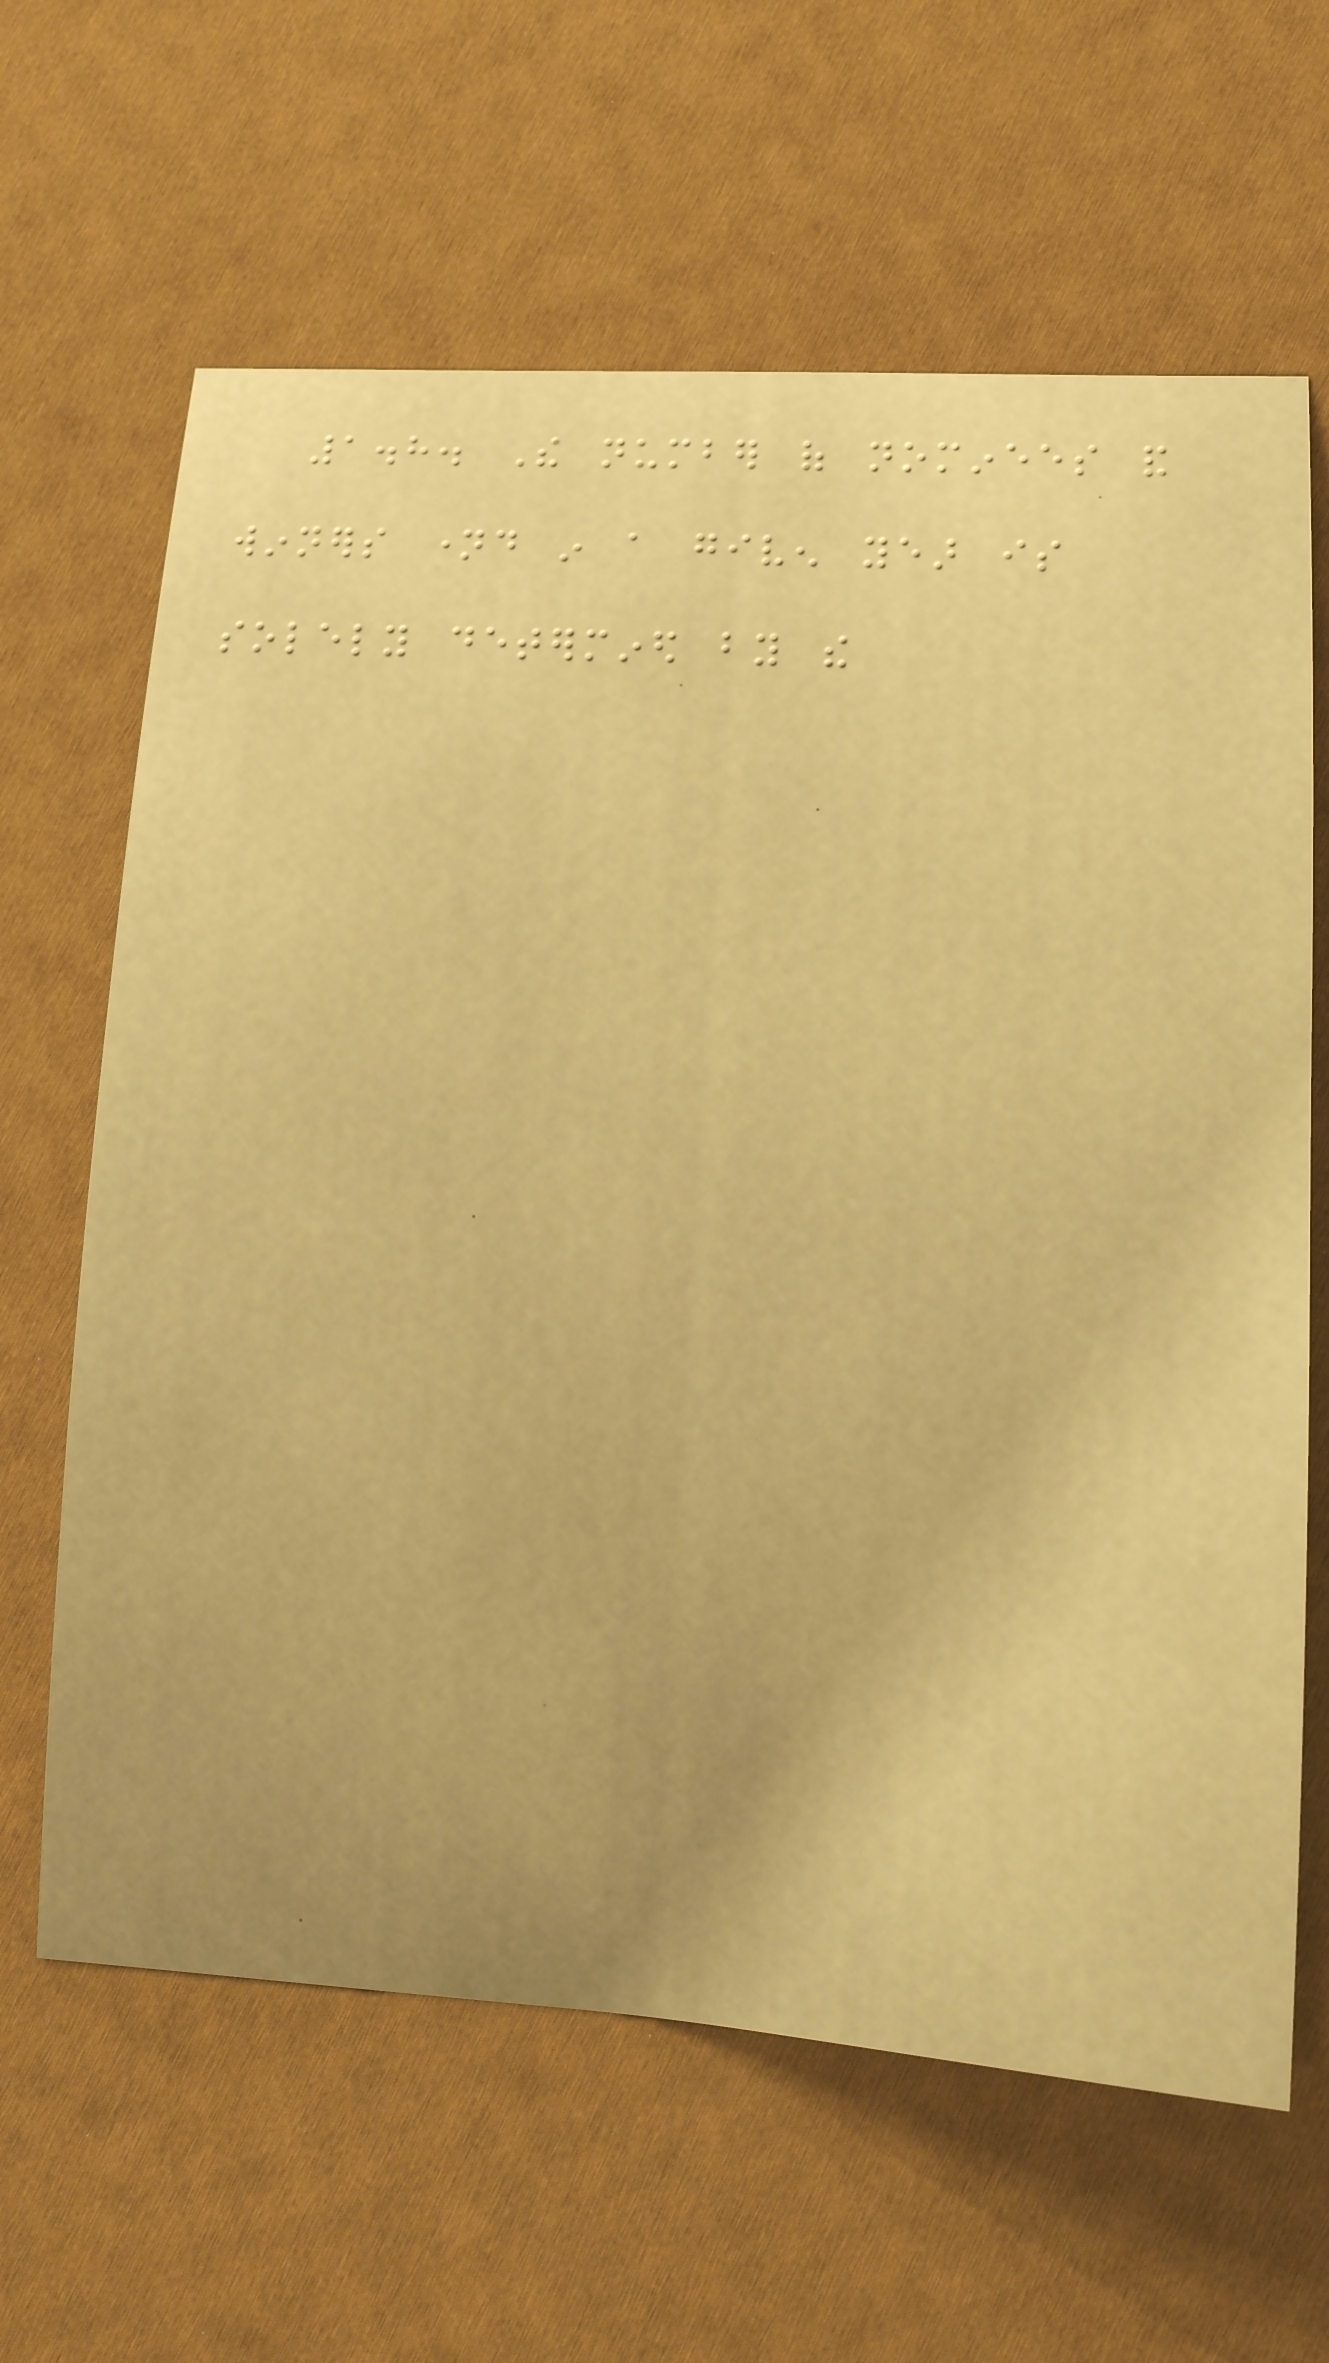1.8. The number of nominees and
winners named in a given year is
solely determined by the
